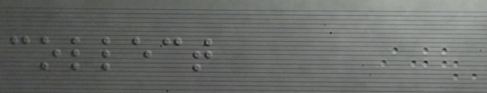collect
